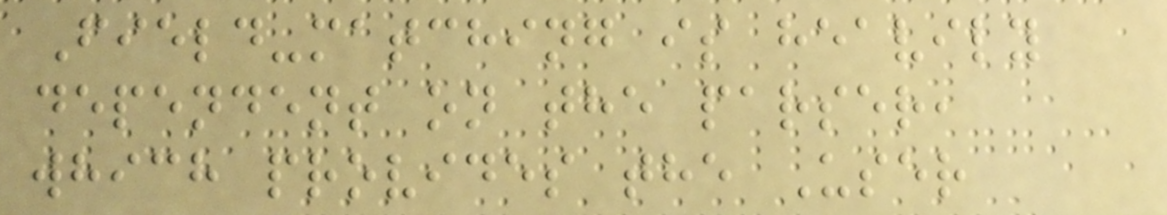Field-matching is heavily
dependent on the parser,
which provides the User
